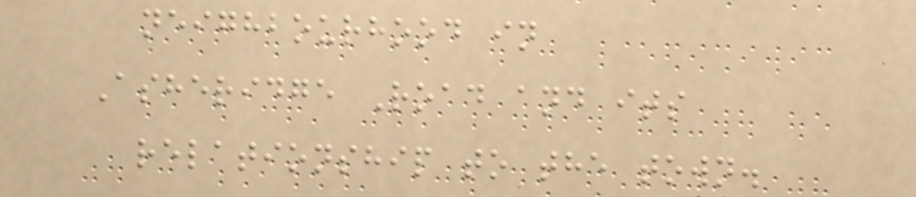neighbourhood in
Asheridge Road and its
relationship to the town.
